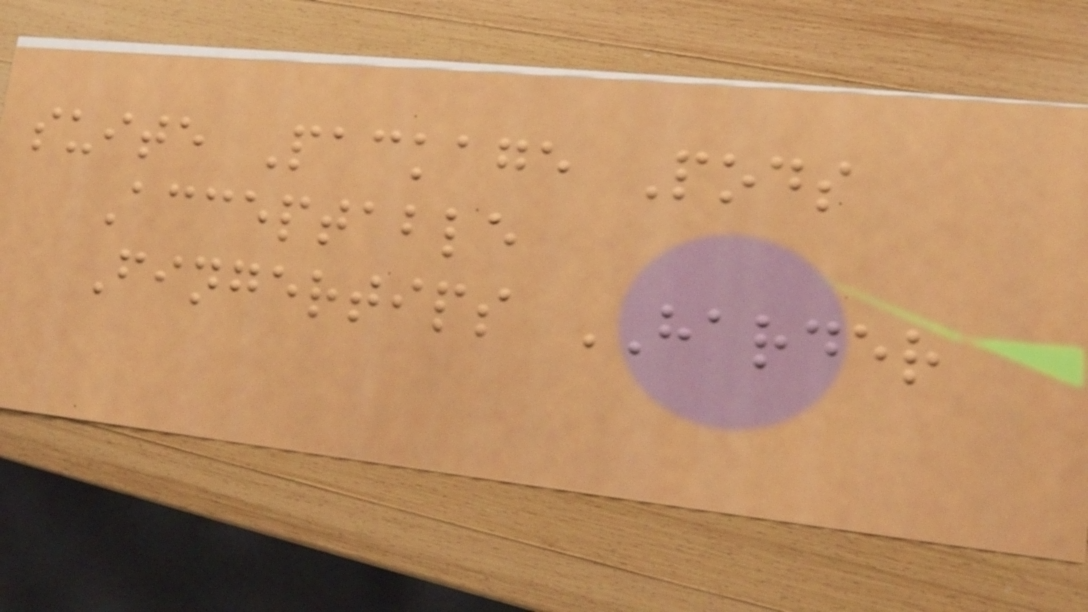suite Package Pods
Acceptable
Fingertips HARDER
